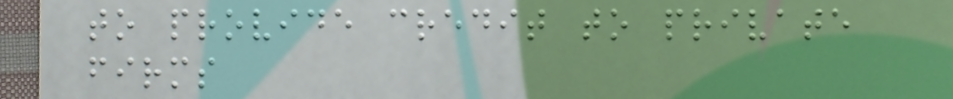to provide credit to private
firms
